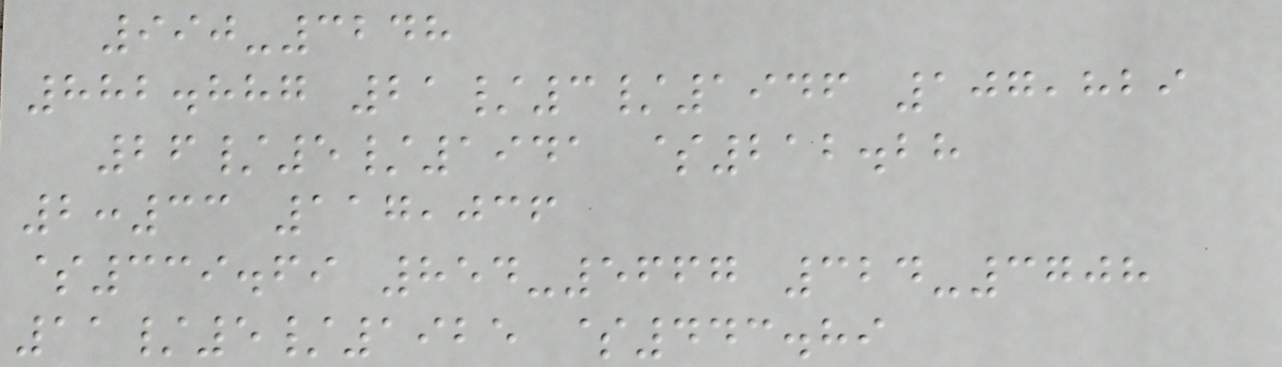990-3248
882.887 21/3/1946 107,829
26/5/1941 $212.28
2:33 117,036
$339.69 854-5667 324-3708
11/5/1925 $443.89
